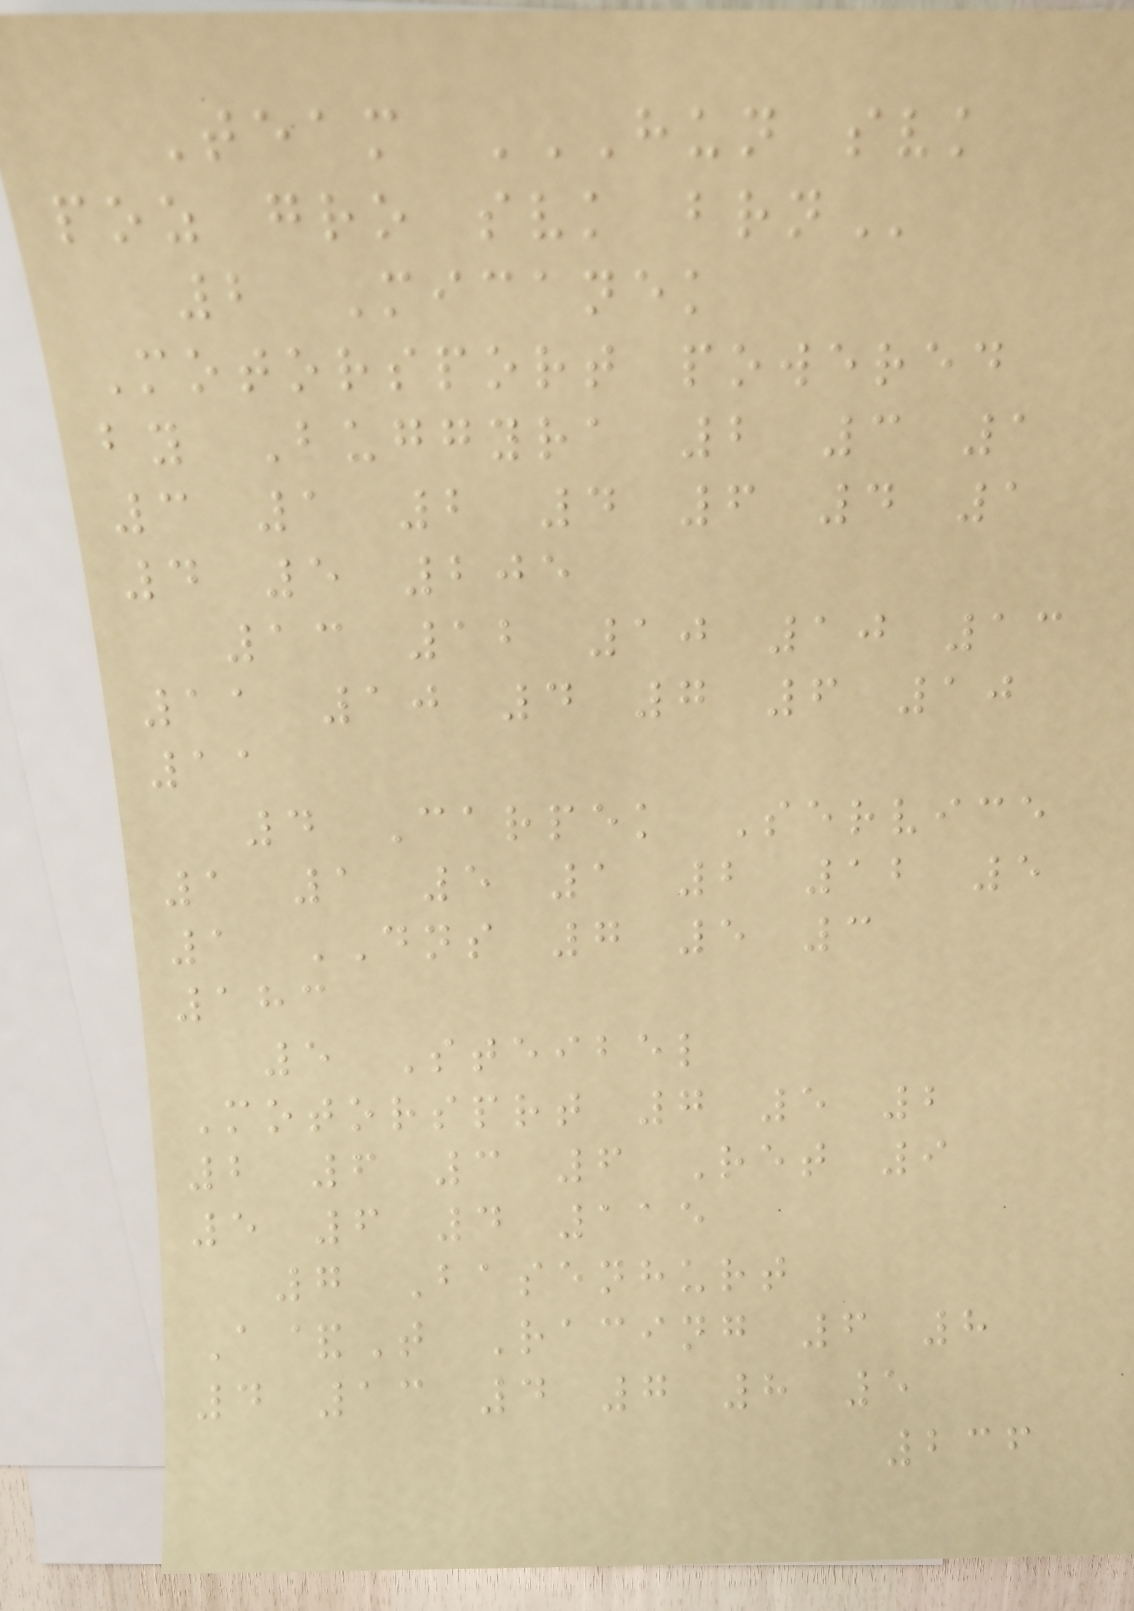Team HUN SVK
POZ GRO SVK BRN
2 Micanek
Motorsport powered
by Buggyra 2 3 1
3 1 2 4 6 4 1
4 5 205
13 12 10 10 13
11 10 4 7 6 10
11
4 Carpek Service
1 1 5 1 2 12 5
1 DNS 7 5 3
183
5 Steibel
Motorsprt 7 5 2
2 6 3 6 Ret 9
5 6 4 115
7 Basenhurt
A&T Racing 6 8
4 13 4 7 8 5
236
